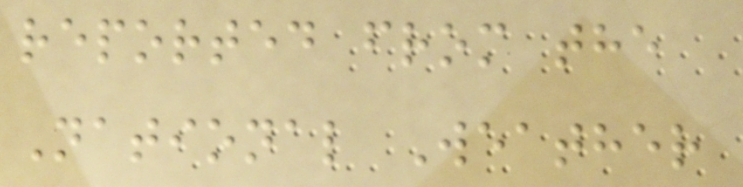reported from the
National Weather
